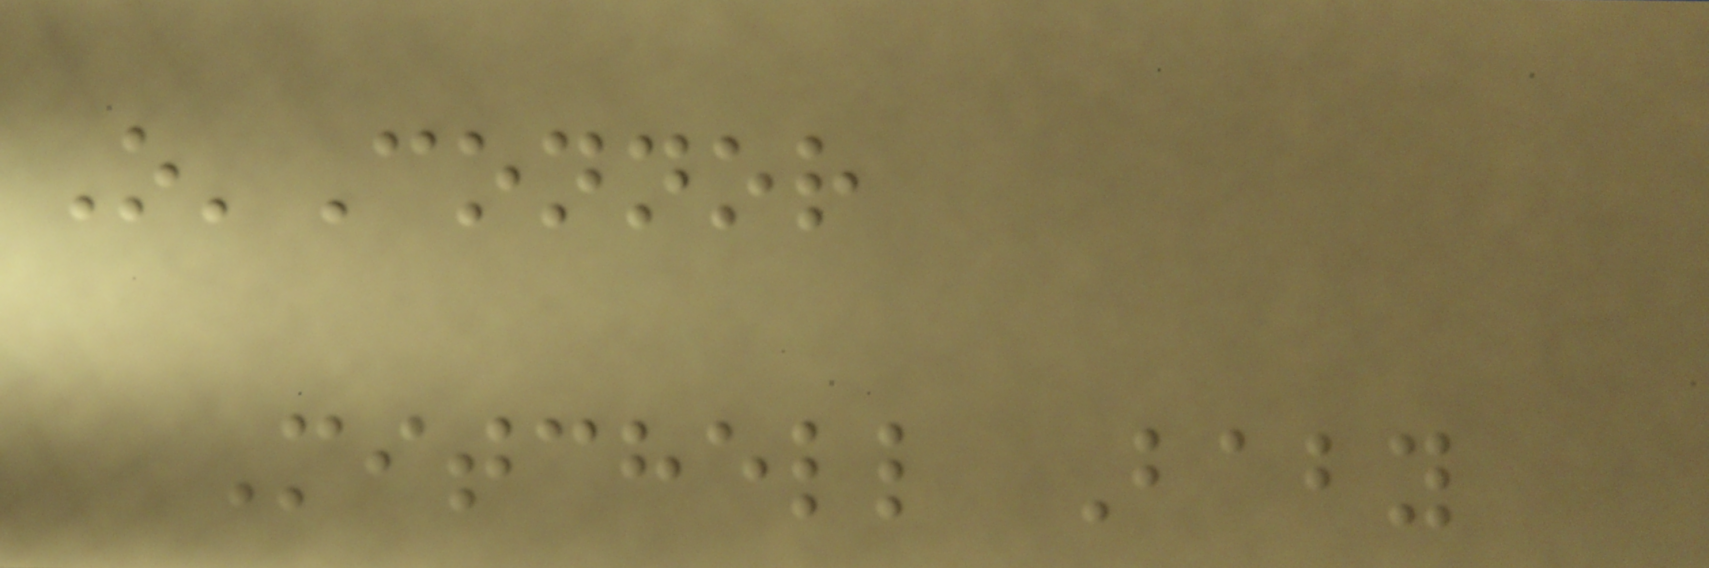O'Connor
Mitchell Baby
